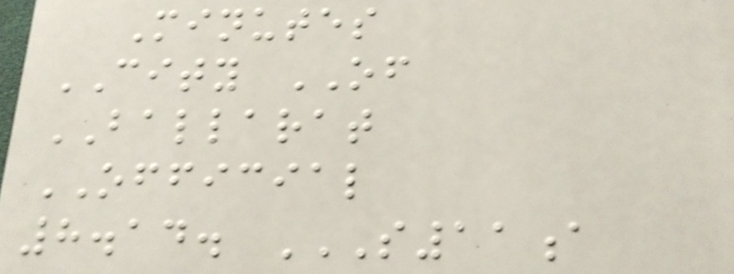Minutes
CITY OF
BALLARAT
OFFICIAL
8.14. S11A
